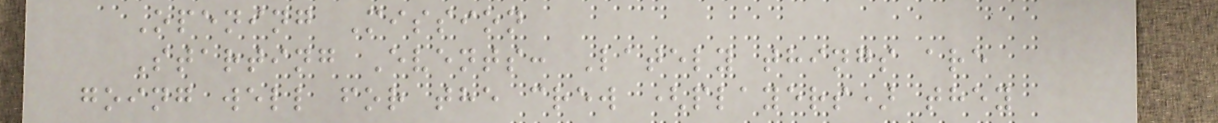Opening Mission
Starting Events: Lately things are
going well for the crew (players) they
